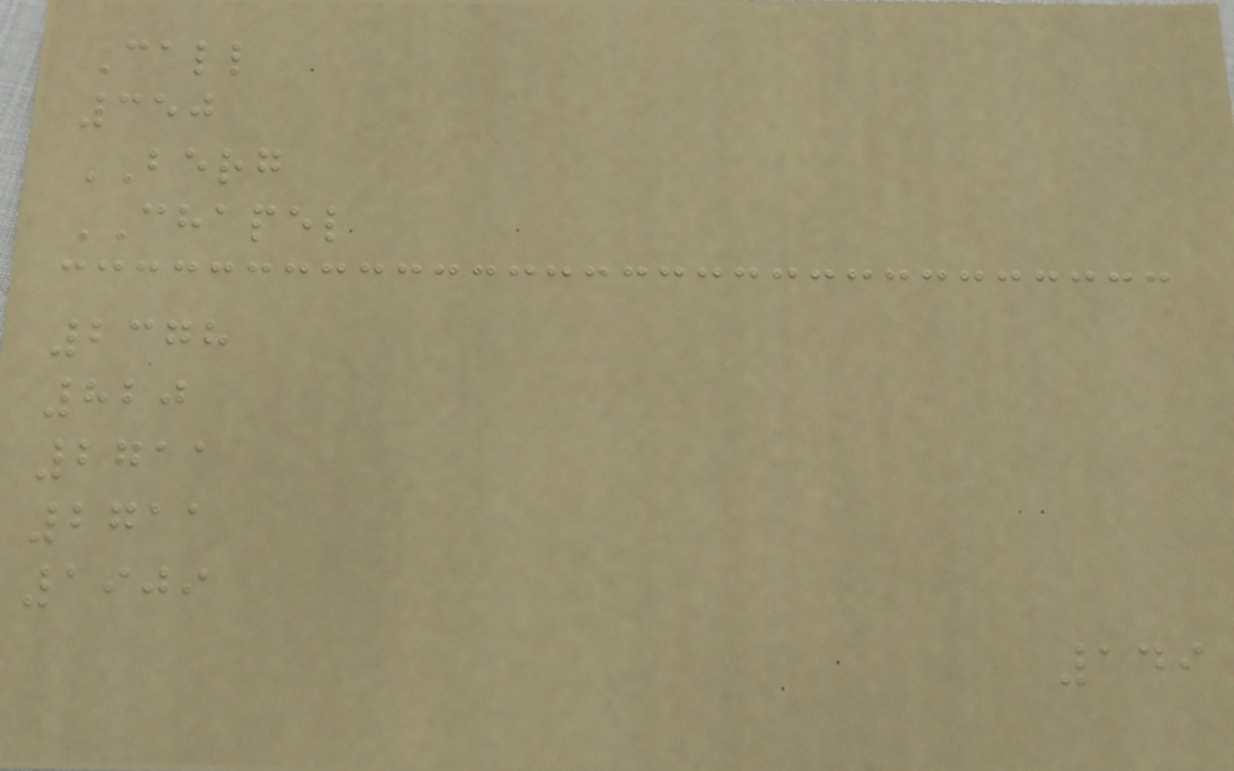Call
350
BERG
CHAPEL
2378
820
2711
2711
1909
149
